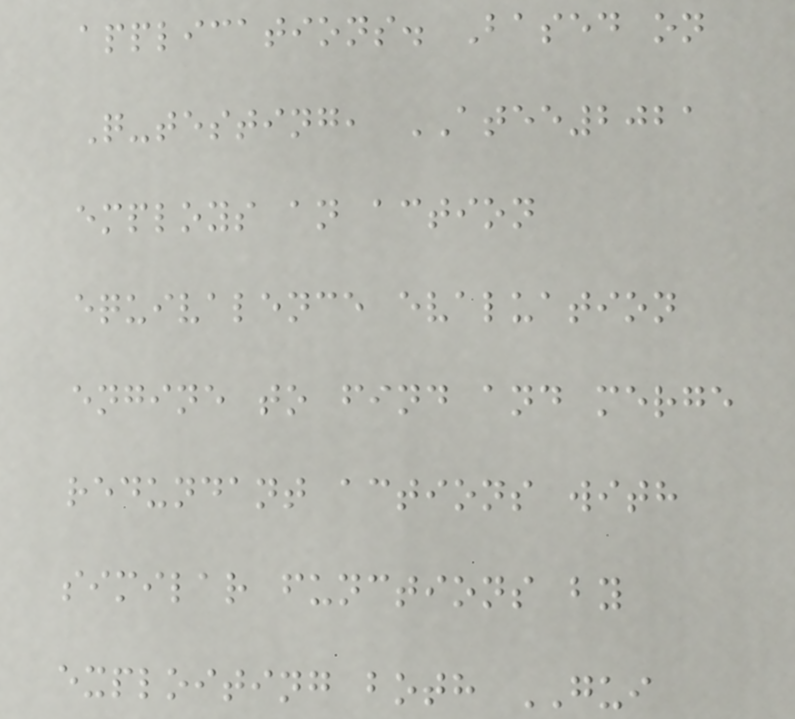applications. Based on
Q-testing, ATEE2021
employs an action
equivalence evaluation
engine to find and merge
redundant actions with
similar functions by
exploiting both GUI
